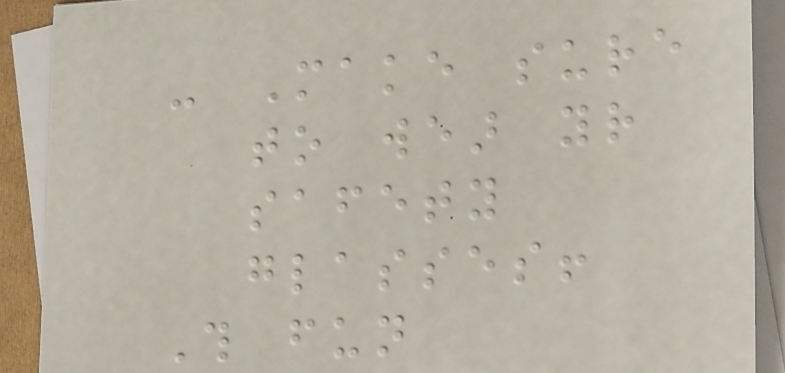- Make sure
to wear your
safety
glasses!
This fun
